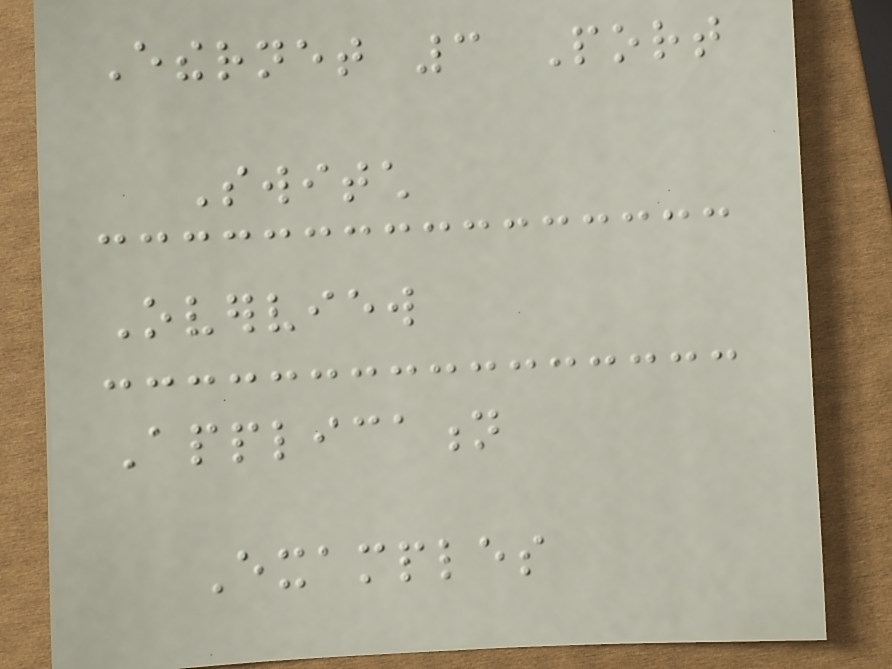Ethernet 3 Port
Switch
Overview
Application
Examples
